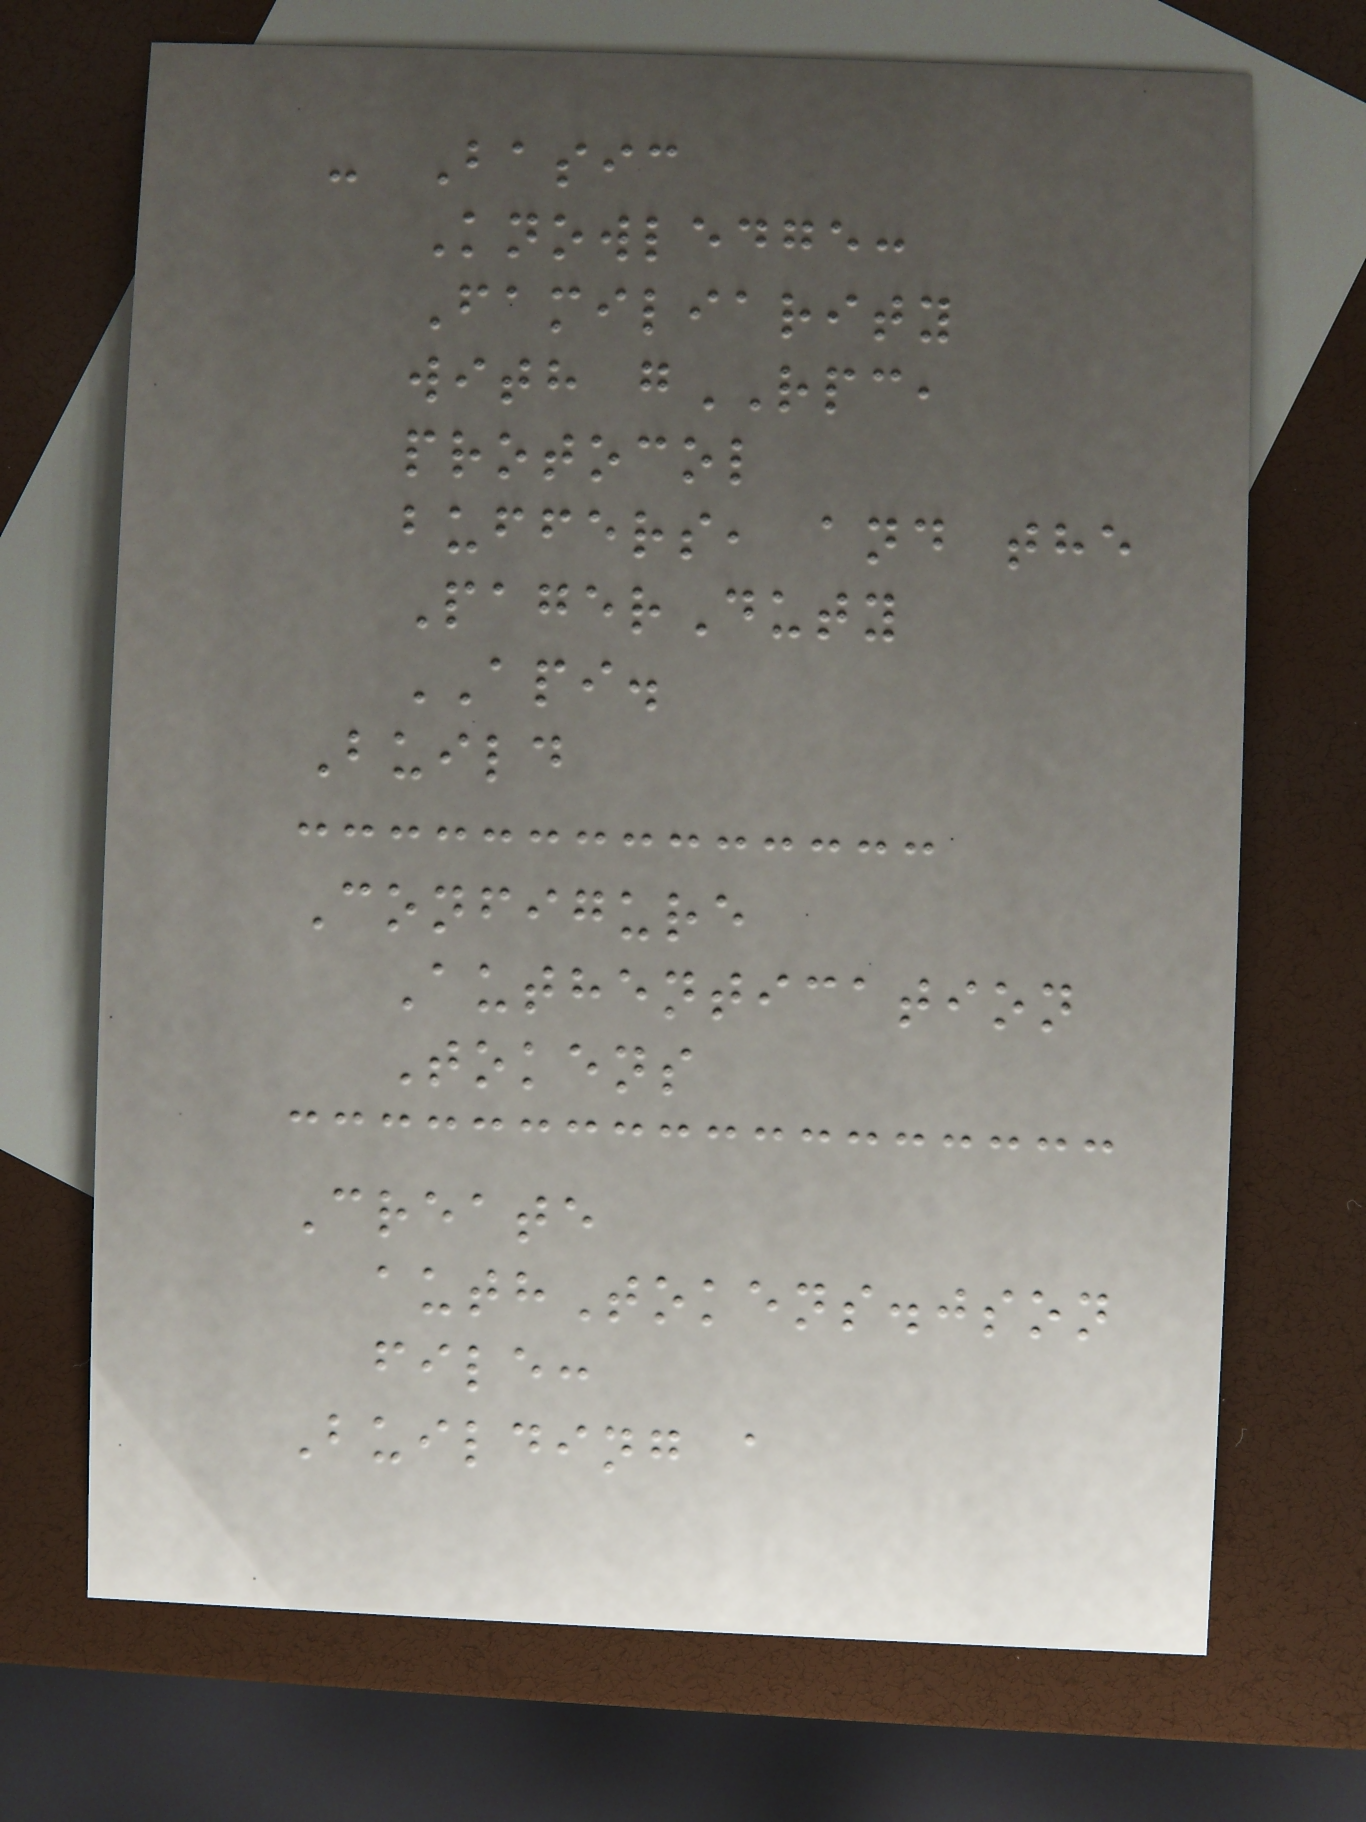- Basic
Knowledge:
Familiarity
with gRPC,
protocol
buffers, and the
PagerDuty
API.
Build
Configure
Authentication
Tokens
Create
authTokens.json
file:
Building a
